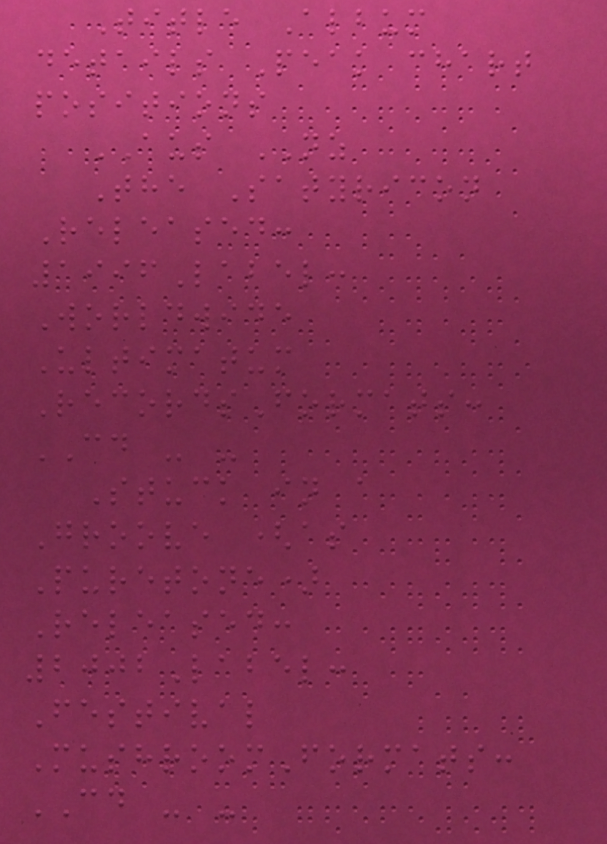Title Album
details Peak chart
positions
AUS NZ
The Satyricon
Released:
1996Label:
Worldwide
Ultimatum
RecordsFormats:
CD - -
Stuck in a
Groove (as
Puretone)
Released:
2002Label:
Festival
MushroomFormats:
CD - -
